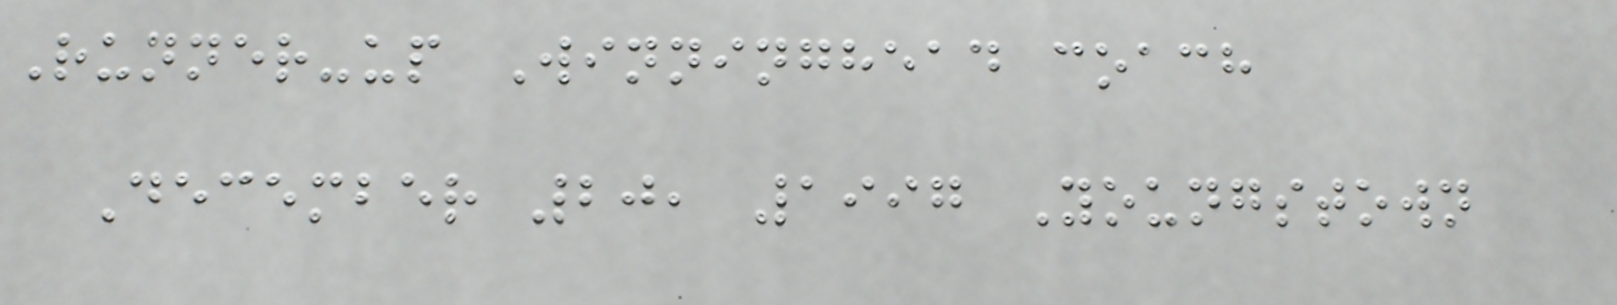Runner-up Winninghead coach
December 20, 1997 Youngstown
